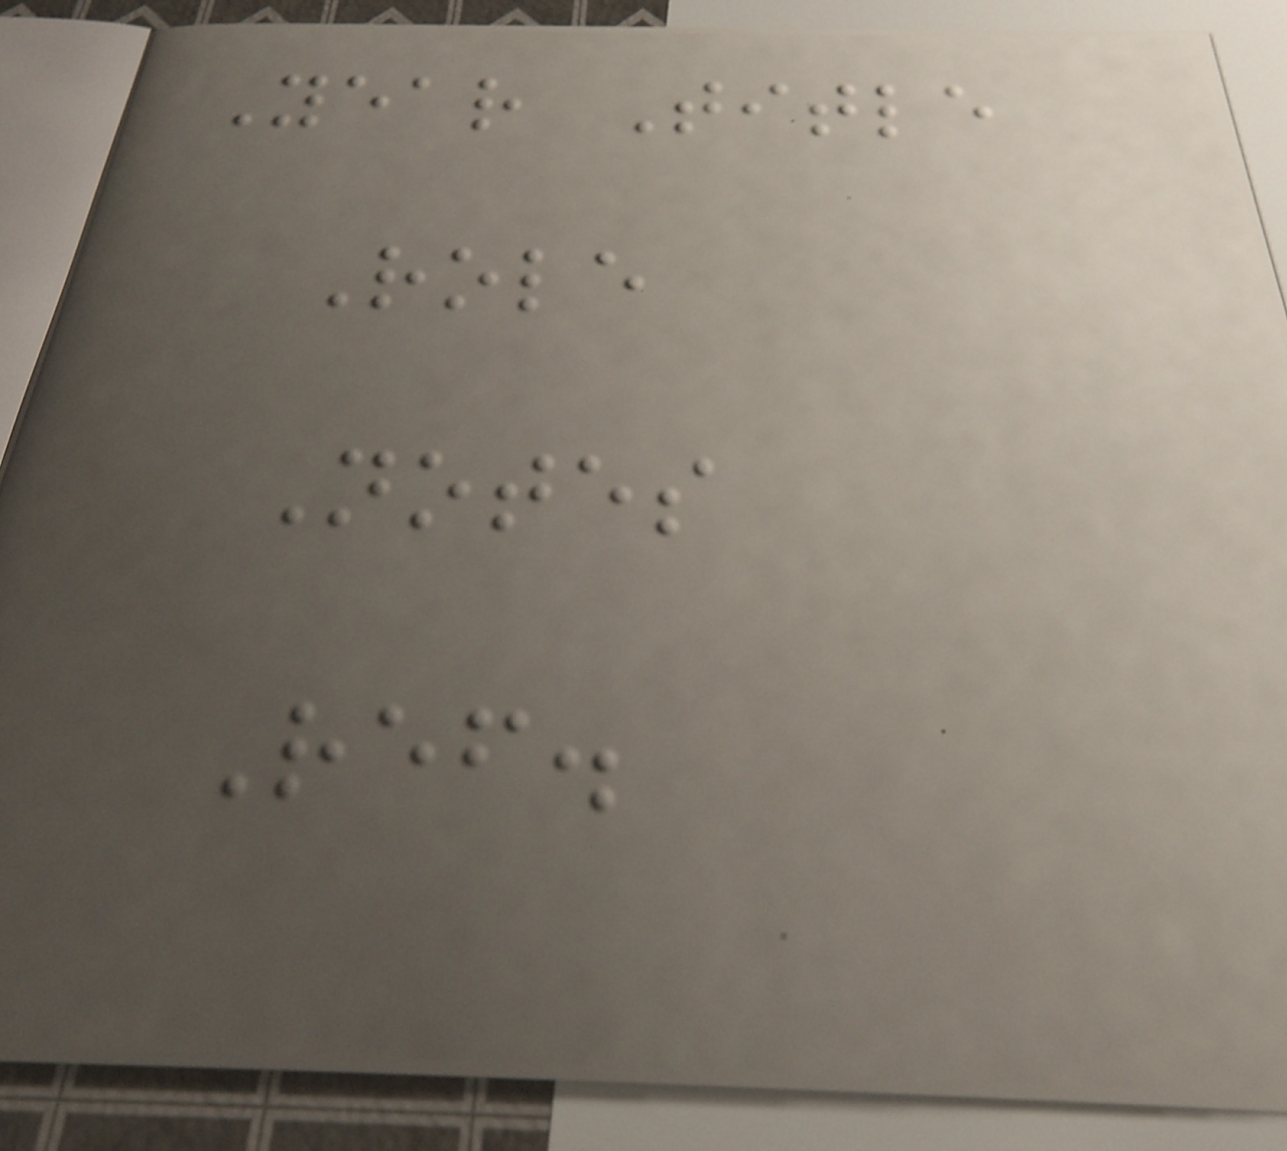Year Title
Role
Notes
Ref.
